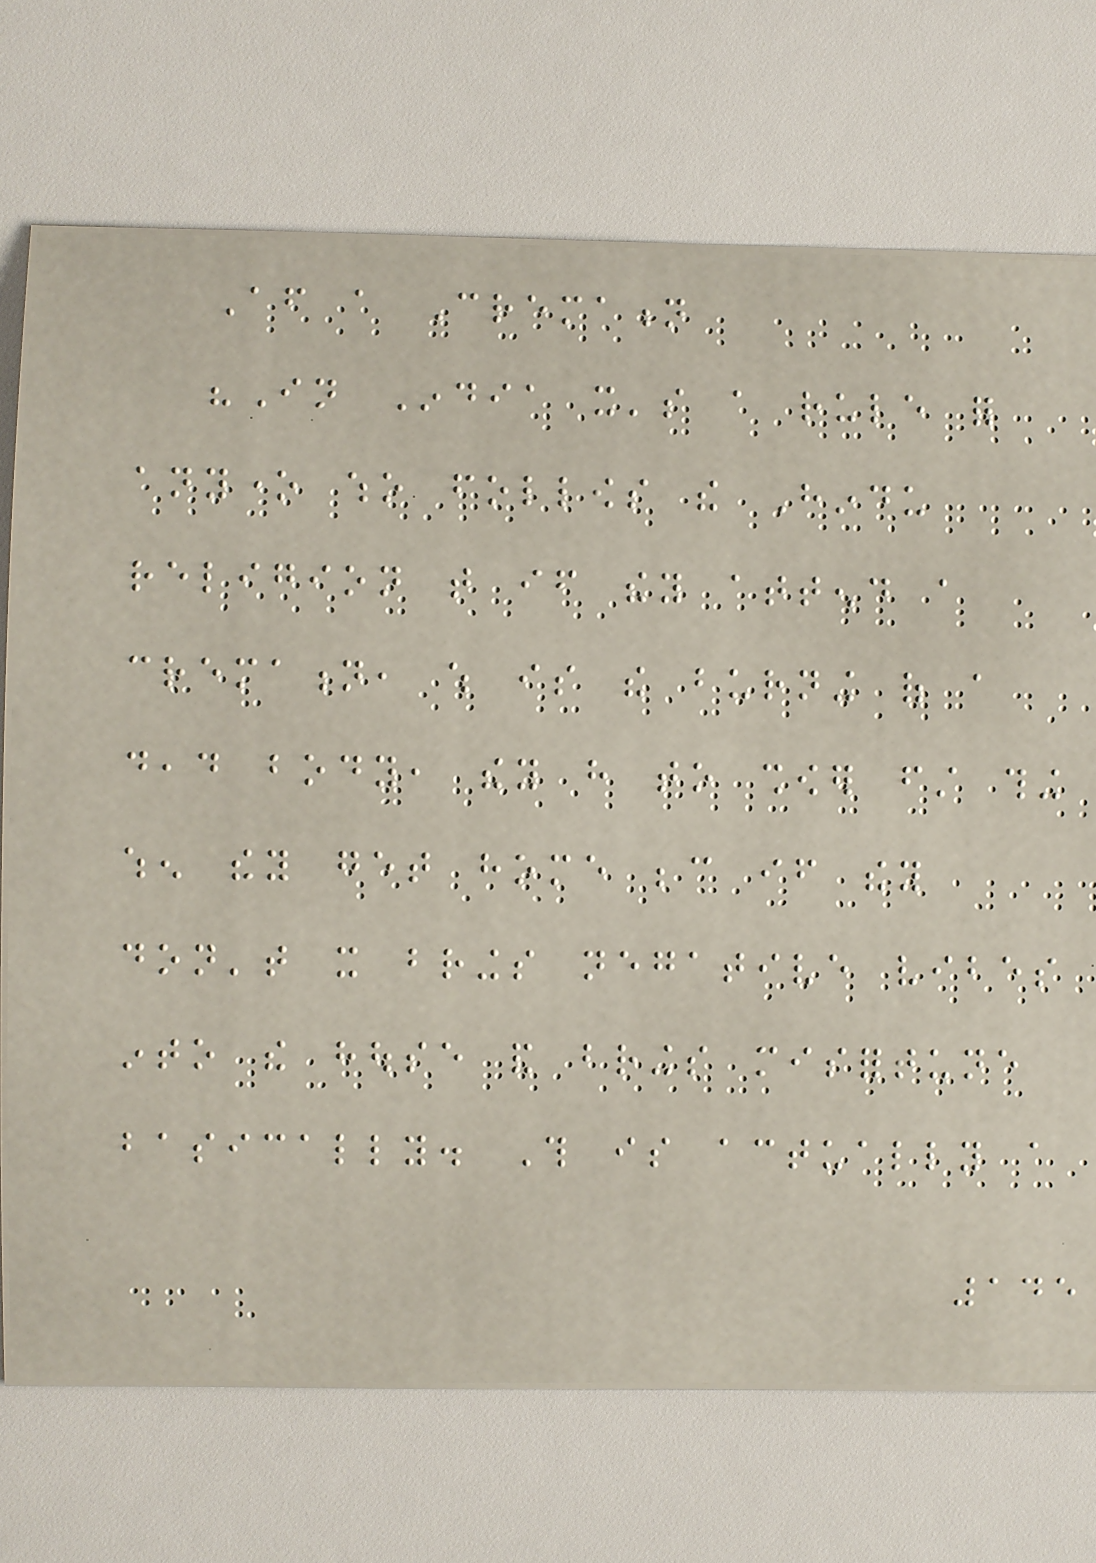After a Cremation
"In India it's a rule for
anyone who follows the Hindu
religion that if they attend a
cremation, which is the burning of a
dead body, they have to shower first thing
when they get home because if they
don't it brings negative vibes
into the house and brings misfortune
basically. This is actually a
145
